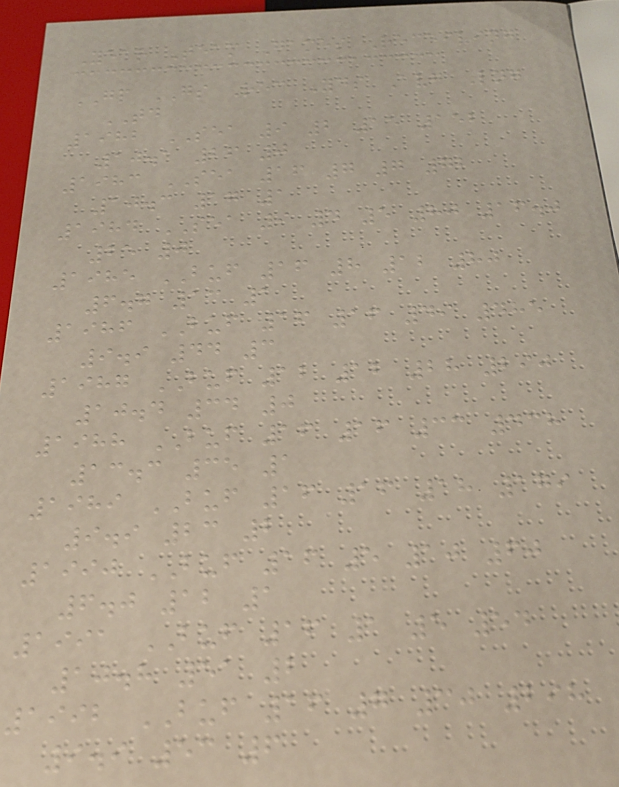Year Team Games Receiving
GP GS Rec Yds Avg Lng
TD
1982 SEA 9 2 15 152
10.1 26 0
1983 SEA 16 7 7 72
10.3 17 1
1984 SEA 9 4 5 80 16.0
25 0
1985 BUF 16 8 12 80
6.7 13 1
1986 BUF 16 16 49 485
9.9 44 3
1987 BUF 12 12 28 290
10.4 34 0
1988 BUF 16 16 33 438
13.3 35 1
1989 BUF 16 16 18 179
9.9 23 2
1990 BUF 16 5 10 60
6.0 12 1
1991 BUF 16 1 5 54
10.8 51 2
1992 BUF 16 7 30 298
9.9 53 6
